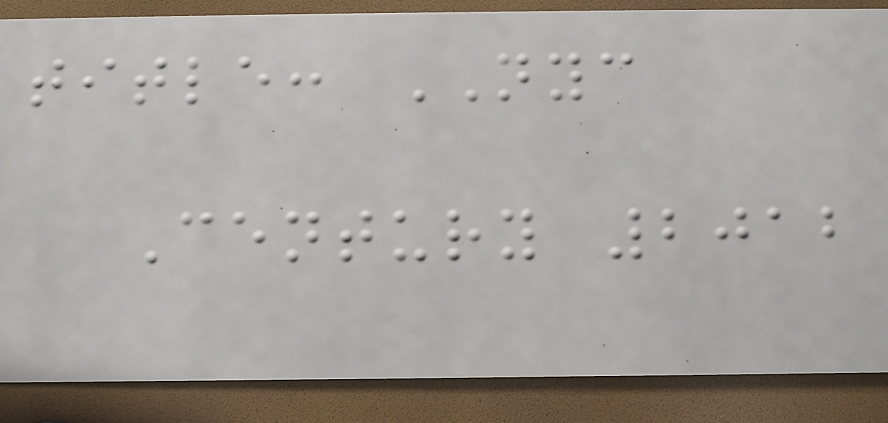title: NYC
Century 2012
